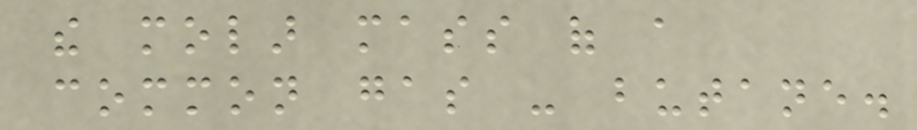the molar mass of a
common gas - butane.
